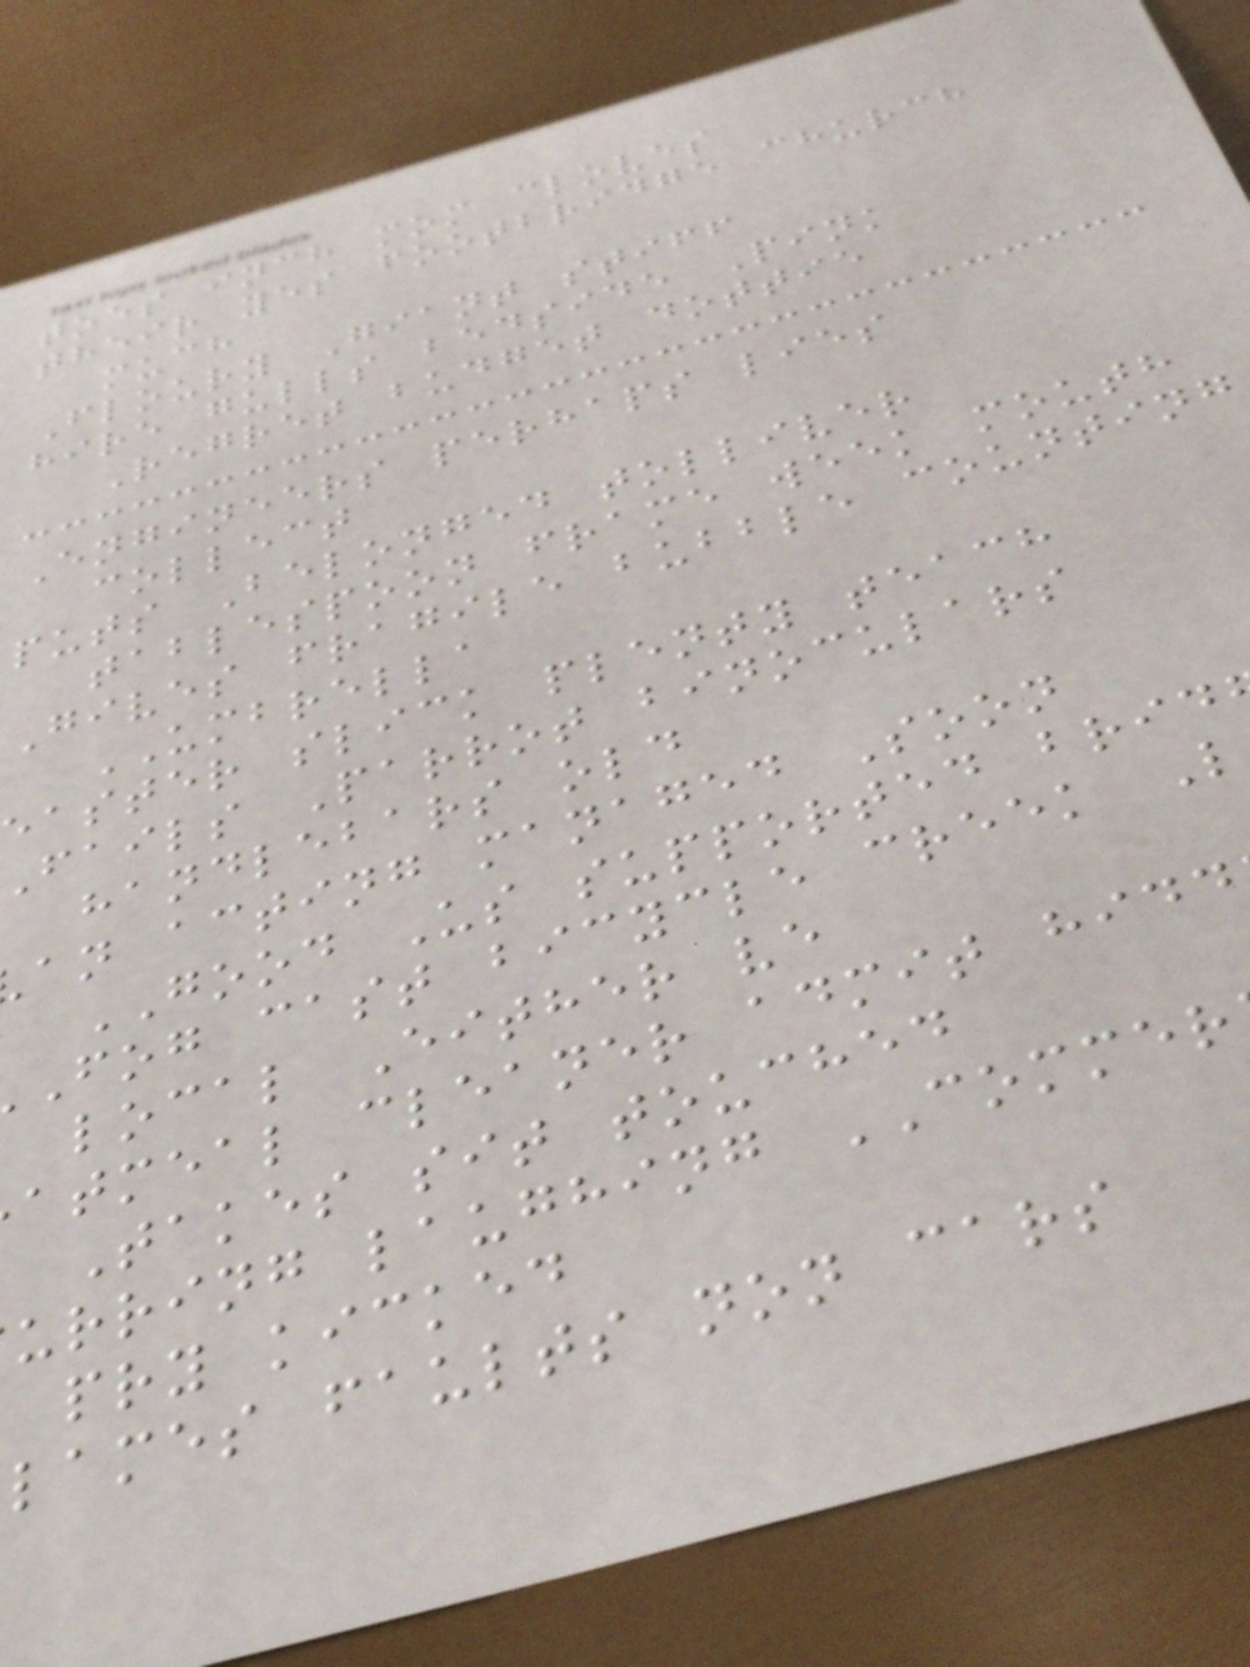toes inch mom cloves
their yes footbridge church
much
Floury Giant stiff
hire gulls bedside Pink
Regret budget dottie
Engineers perhaps lies
collect
puts Belonged tolliver
tablespoon frame week mouth
Gives fragile bubble counting
UMBRELLA
easter slick plenty teach
fails Parrot binoculars
handlebars old
an acting managed Soon
GOOD Us supported brid
fog cast bicycle creek L
local Either ve
atmeal cleaner admit hidd
Takes sit touched
urring laughing COMMER
pry kicked
lames faults non cars
